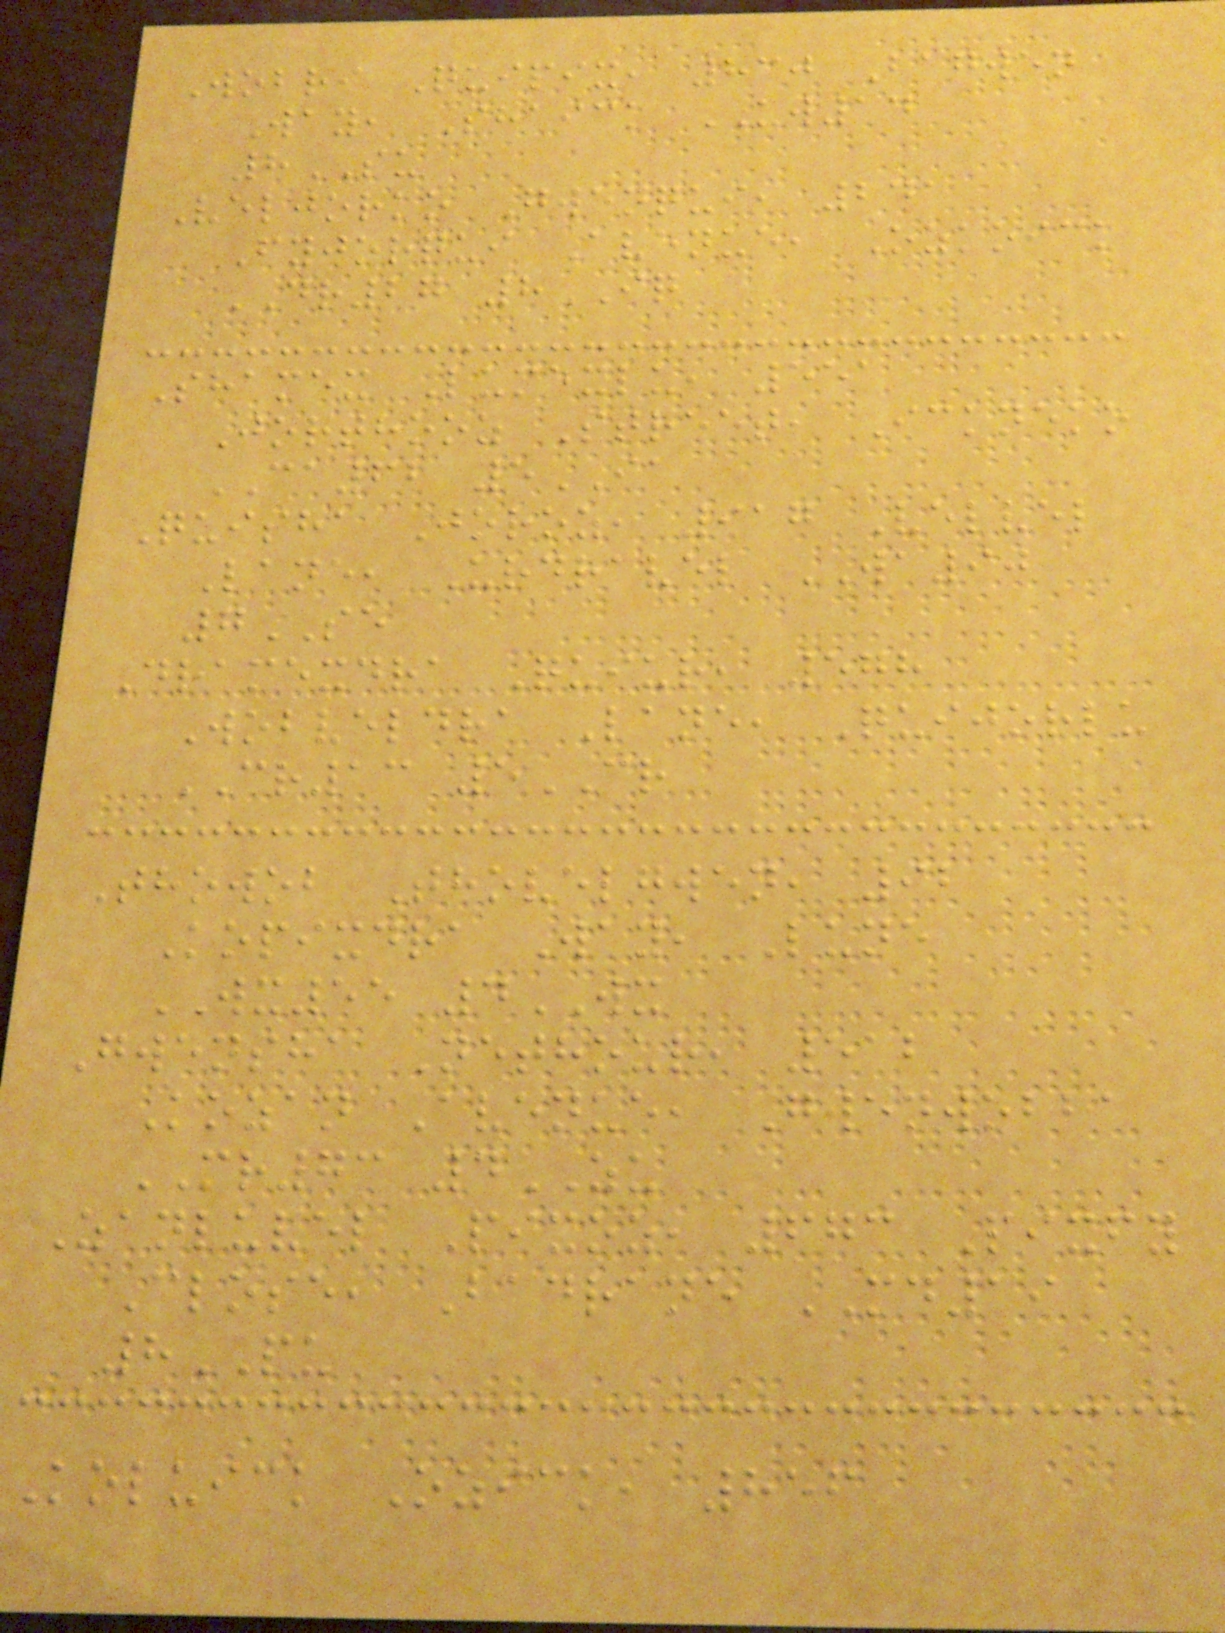Wobri Quipix, 830 Bagwen
Way, Shaick UW14
8SU
Veljorko Gwenqui, 241
Fyjorqui Avenue, Ozkoick
DR27 8IQ
Shamex Lumexlu, 551
Jorthooz Street, Ickneko
CA62 5IA
Quisha Joroz, 917 Velvel
Lane, Urdravel WA90
7SE
Dramexdra Quiur, 578
Wobveldra Lane, Quijorlu
CR13 5CR
Thowob Thovelgwen, 92
Kopixdra Way, Lune
WX55 4WX
Gwensha Nethour, 512
Kozan Avenue, Gwenwobba
MR73 4ZU
Zanluvel Pixoz, 673 Pixfy
Close, Badrane MD19
8PU
Koluick Ozick, 856
